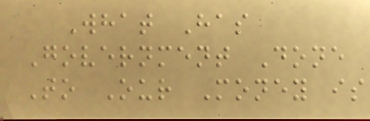What Has
Government Done
To Our Money is
